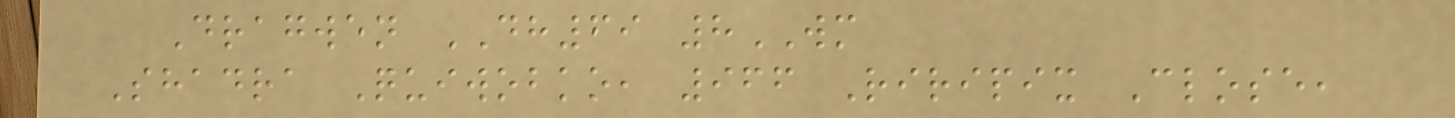Dragwen DH69 8WM
Shadra Quiwobko, 966 Riripix Close,
